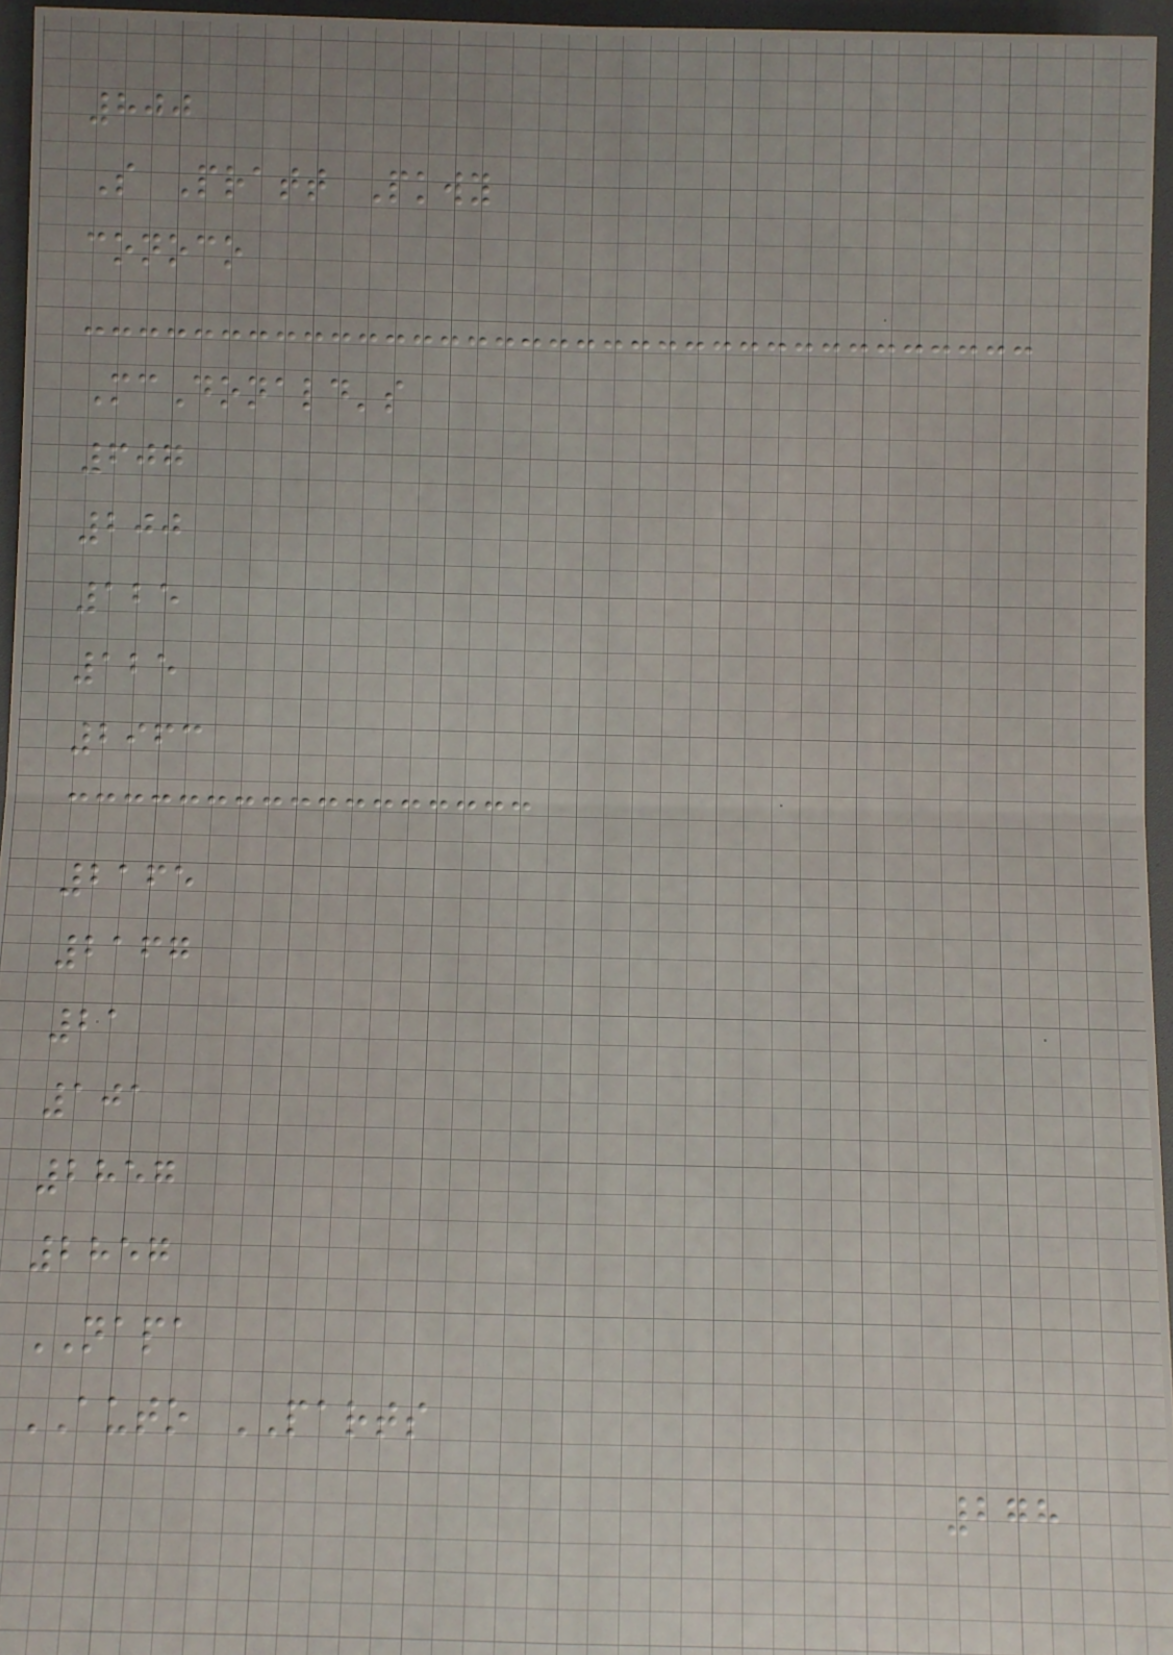800
S Pratt Pkwy
conoco
McDonald's
607
200
125
125
2963
2165
2167
21
101
2857
2857
NAPA
AUTO PARTS
278
